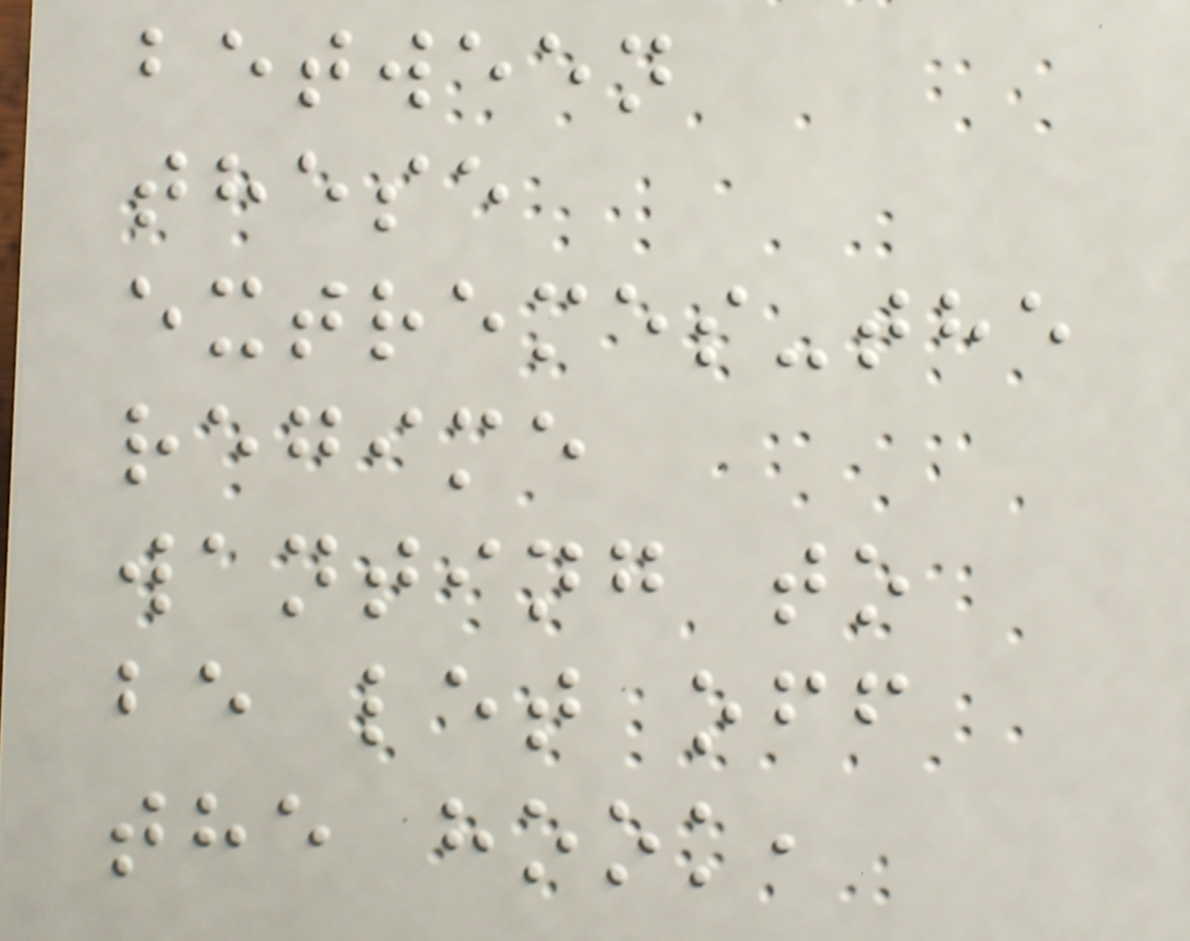between
these
extremes-the
regime
wanting to
be let off
the hook,
